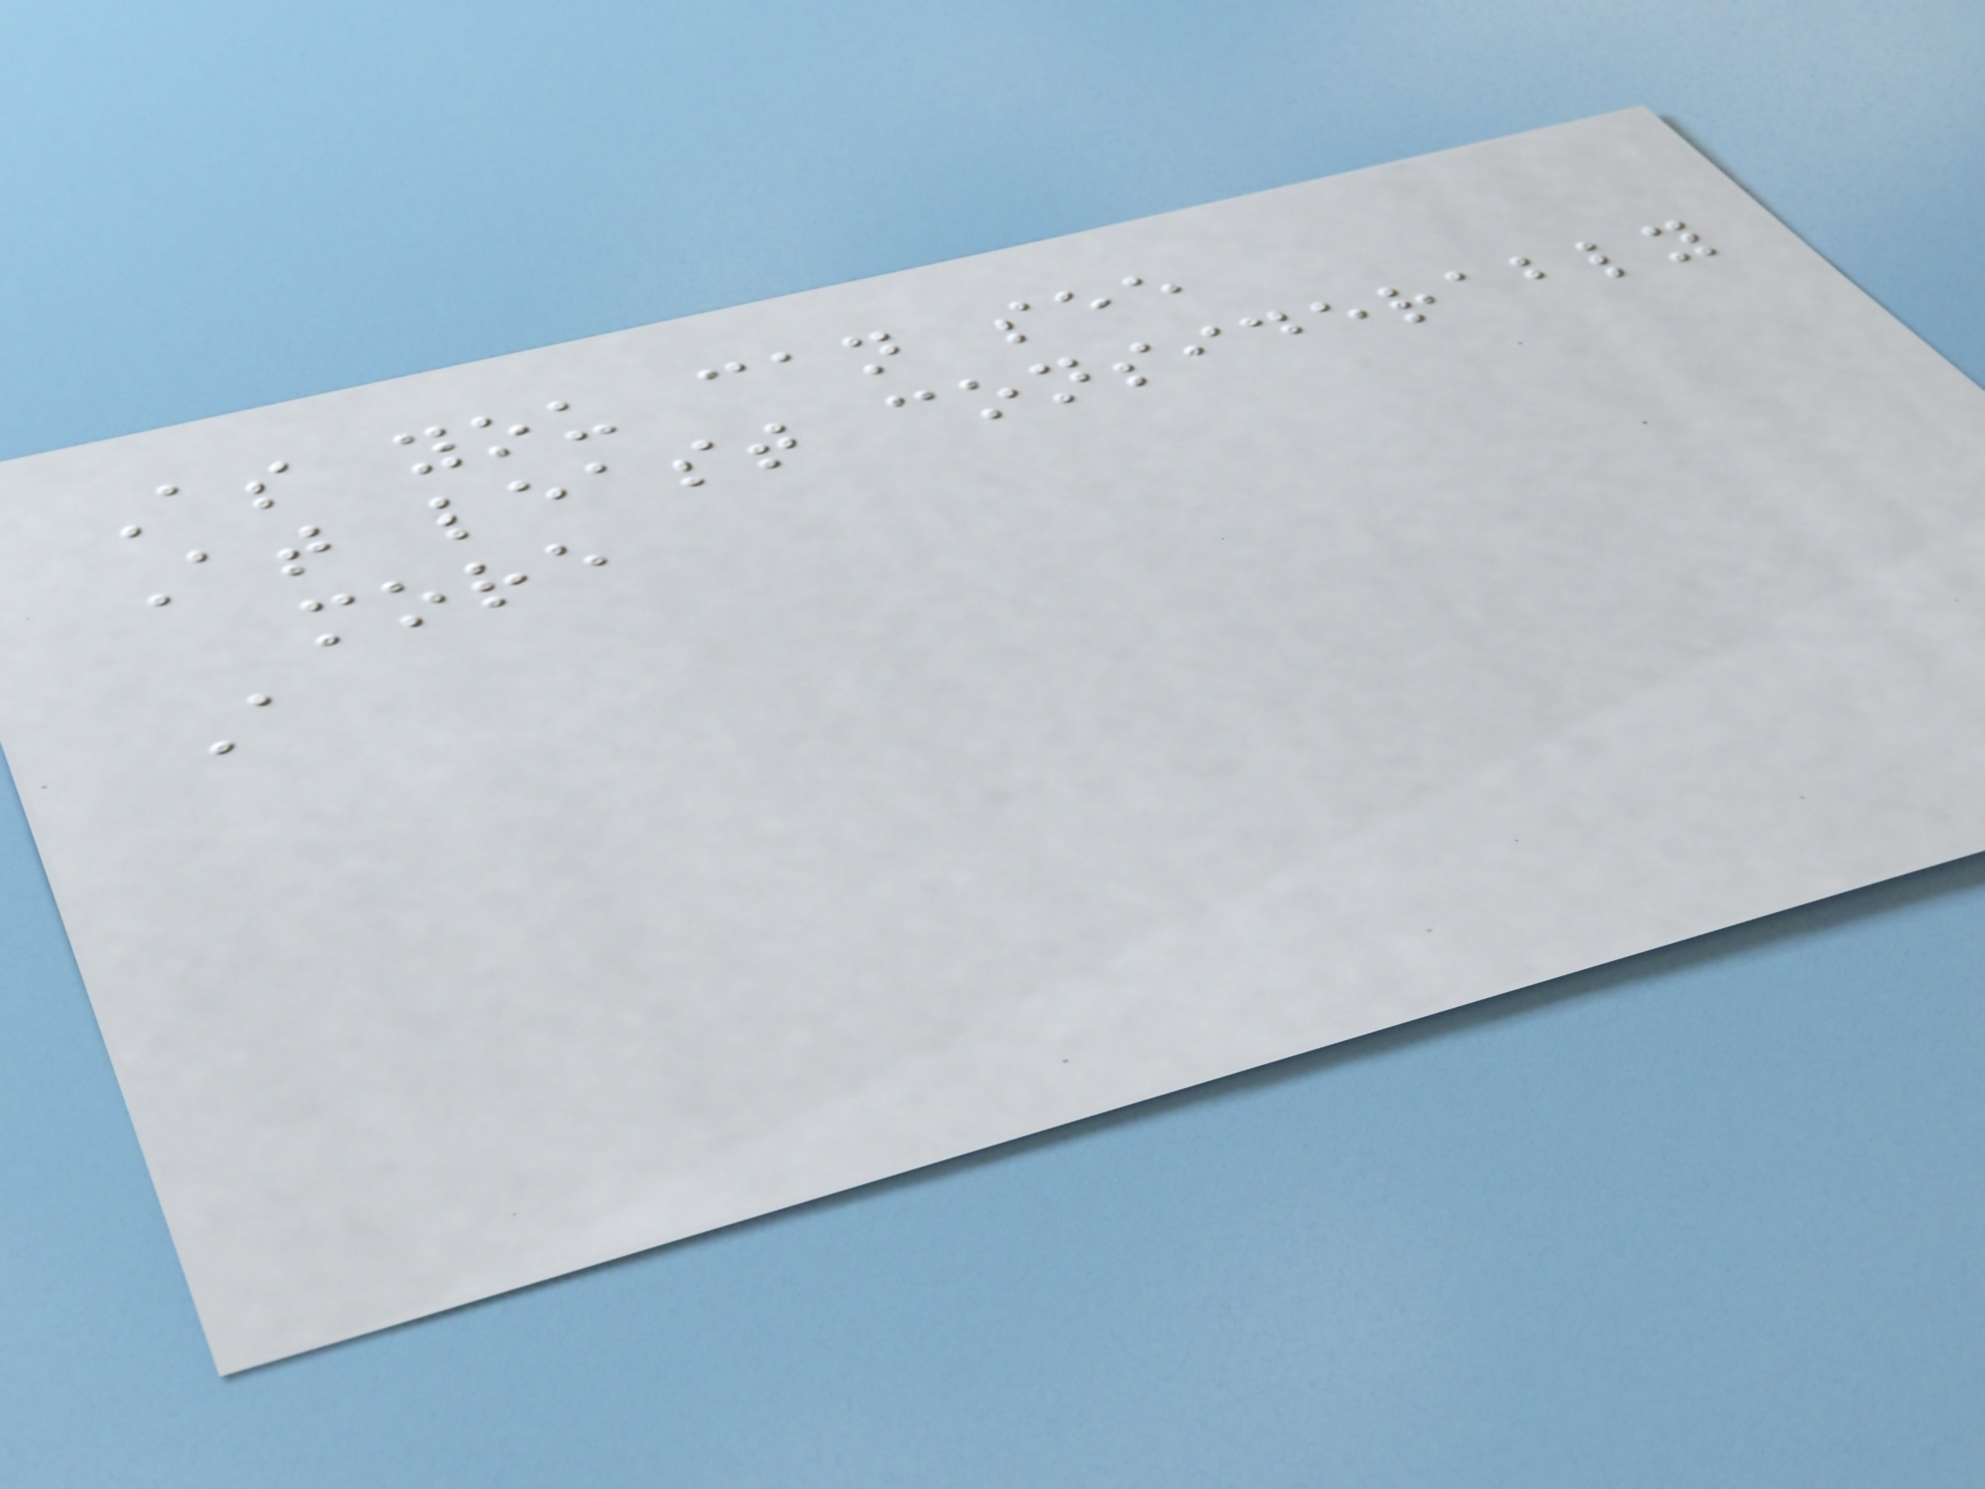As you can see
At least considerably
more
A
